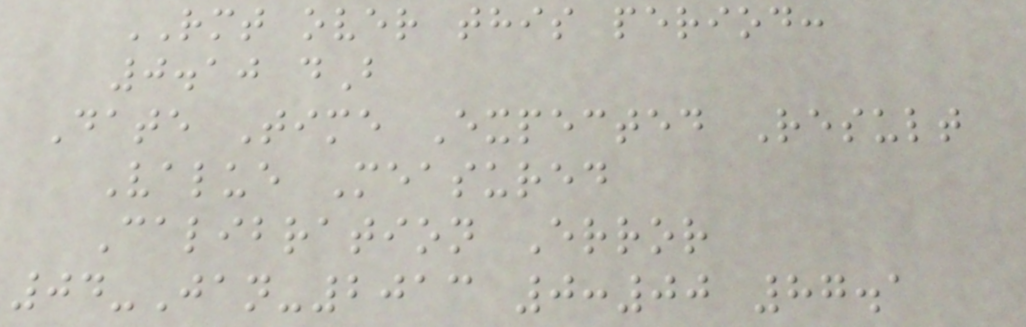RMT over this period:
0.10 dB
Date Time Expected Result
Value Measured
Calibration Error
04-Jan-2013 0:00 87.1
